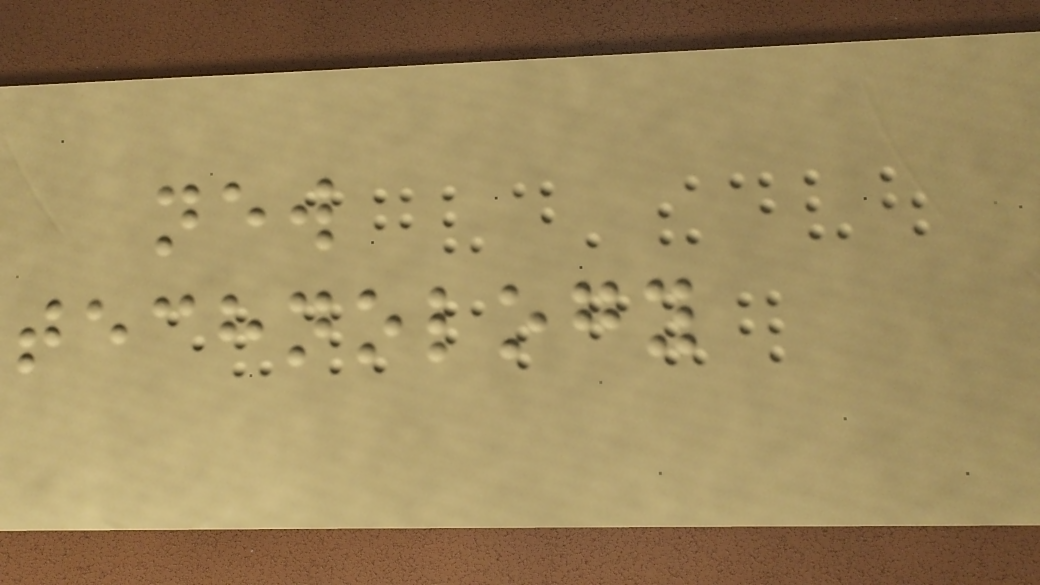new
technology
